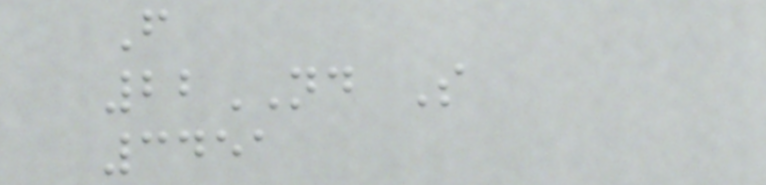F
22ND S
3451
